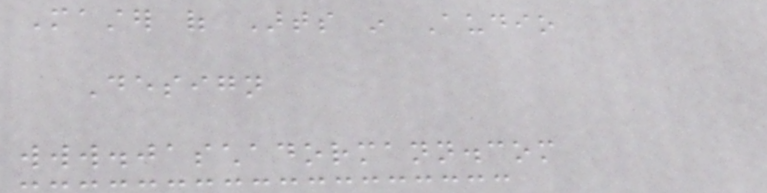Master of Arts in Audio
Design
www.jaschadormann.com
